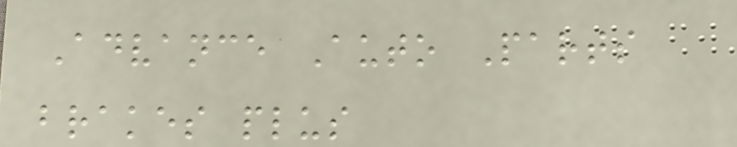Advance Auto Parts
brakes plus
